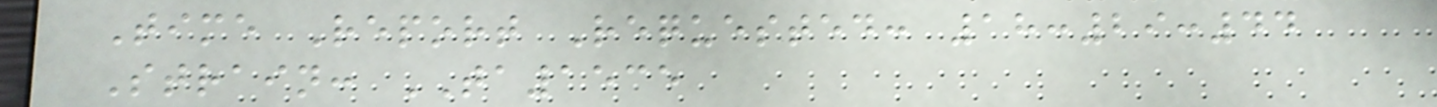Time Report Requested: 18:29:44
Strain: TA1535
